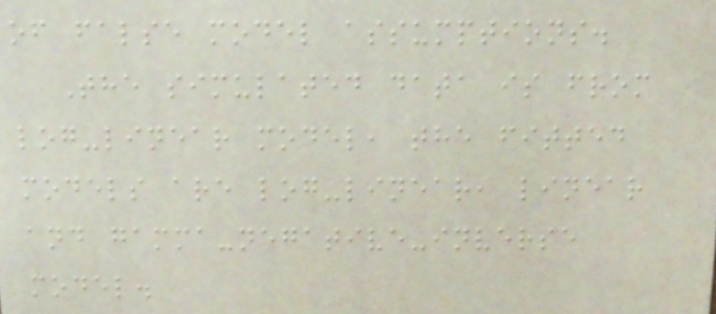of false model assumptions.
The simulated data is from
log-linear model, the fitted
models are log-linear, linear
and gamma-negative-inverse
model.
